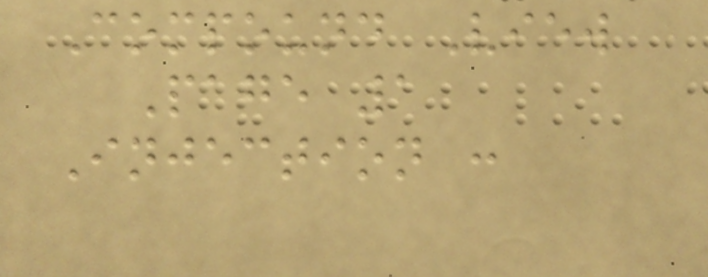Compound View
Page 1
Injection :
